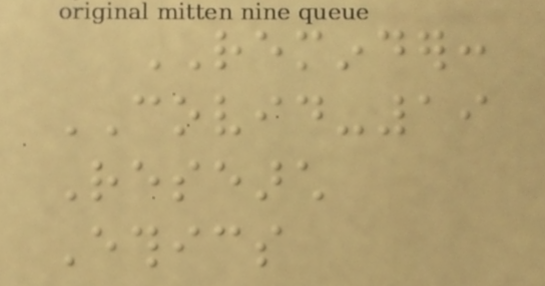REMINDER:
COVID-19
Research
Ethics
